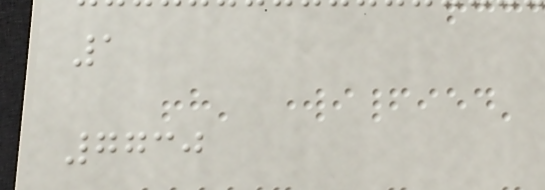1
7730
